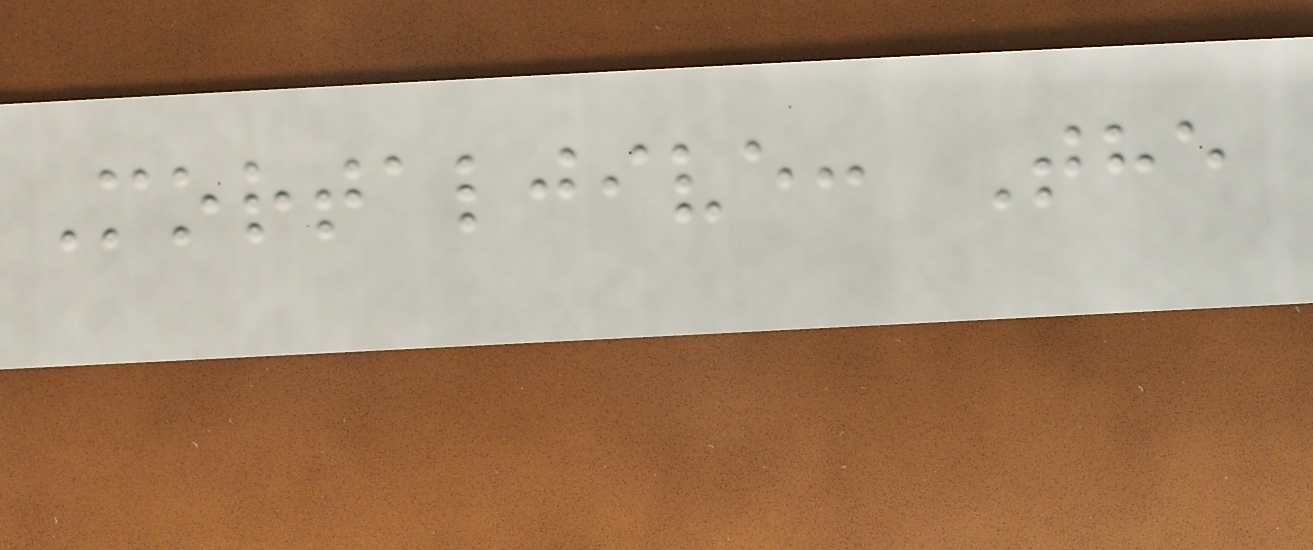Mortaljive: The
